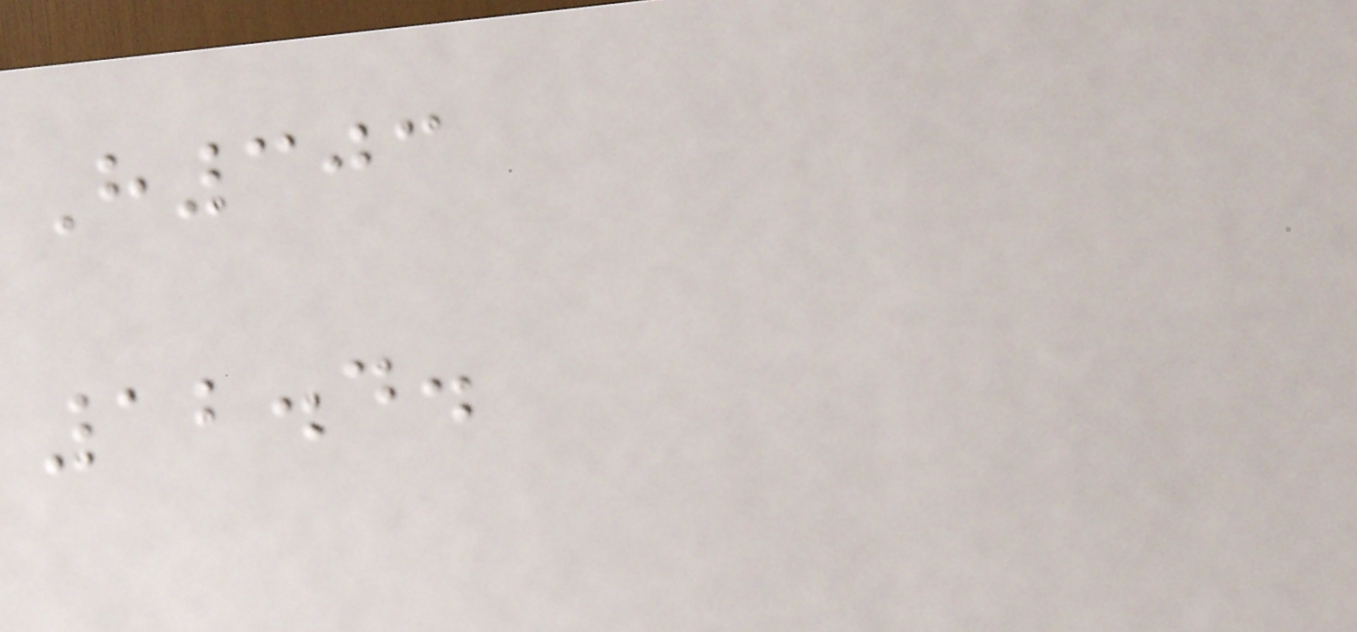H303
12.4.
